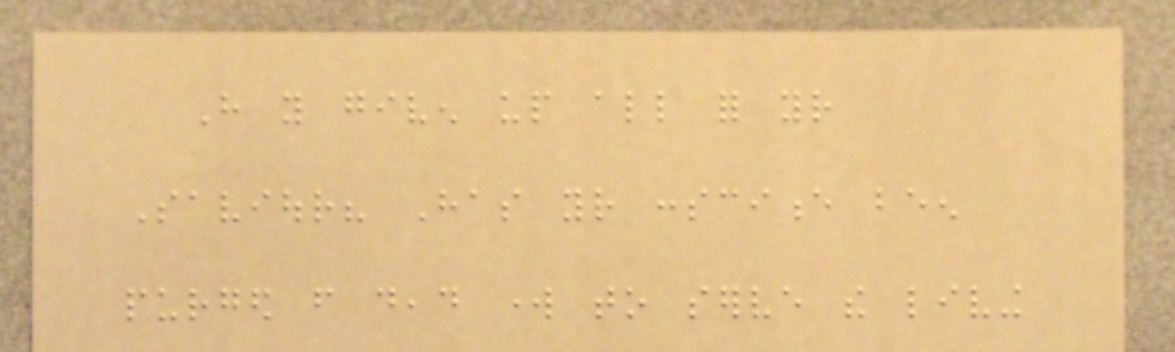Have you given up all for your
Saviour? Has your conscience been
purged from dead work to serve the living
